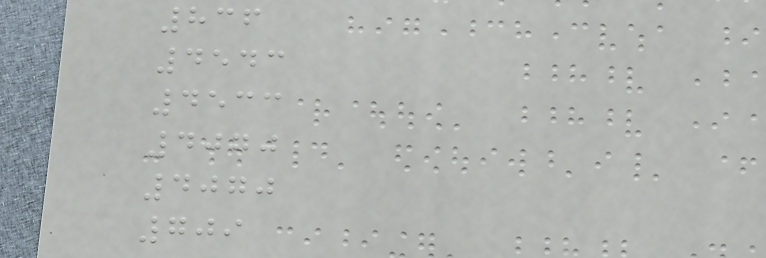836
4543
4533
4070
4070
709
